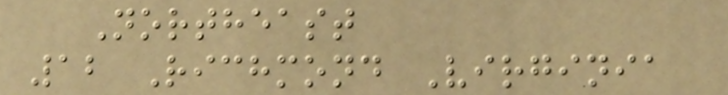Northeast
12 Richmond Virginia
